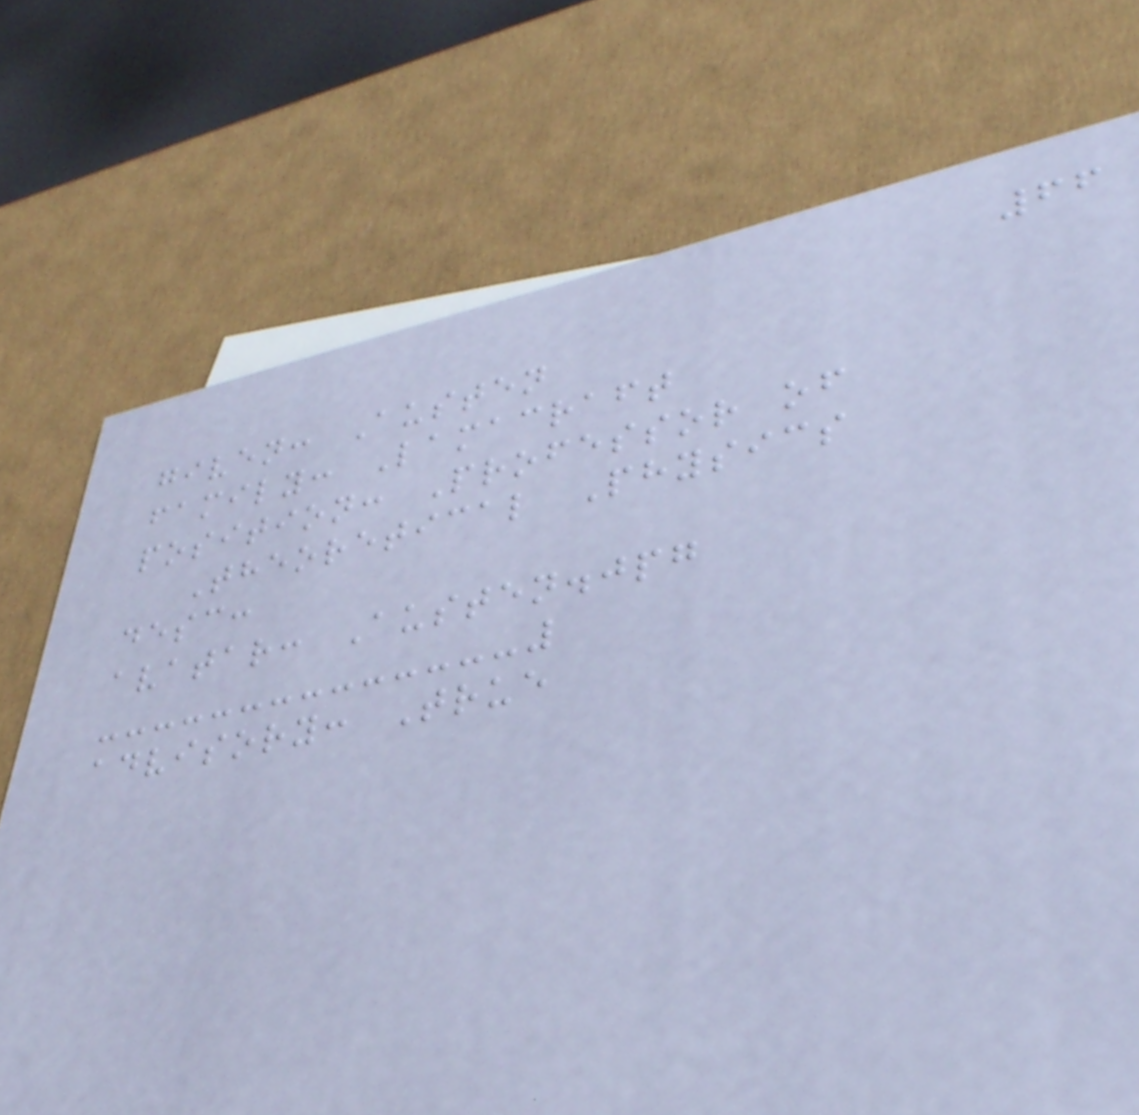66
given: Austen
family: Lamacraft
position: Professor of
Theoretical Physics
desc:
avatar: Austen.jpg
advisory: True
